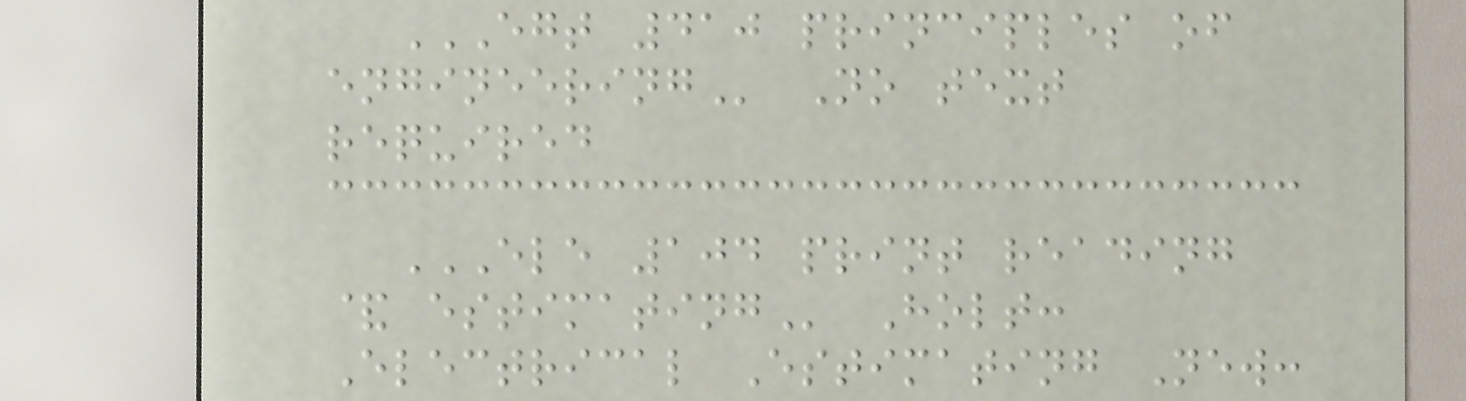EGT 410 PRINCIPLES OF
ENGINEERING No text
required
ELE 104 PRINT READING
& ESTIMATING Holt:
Electrical Estimating New:
